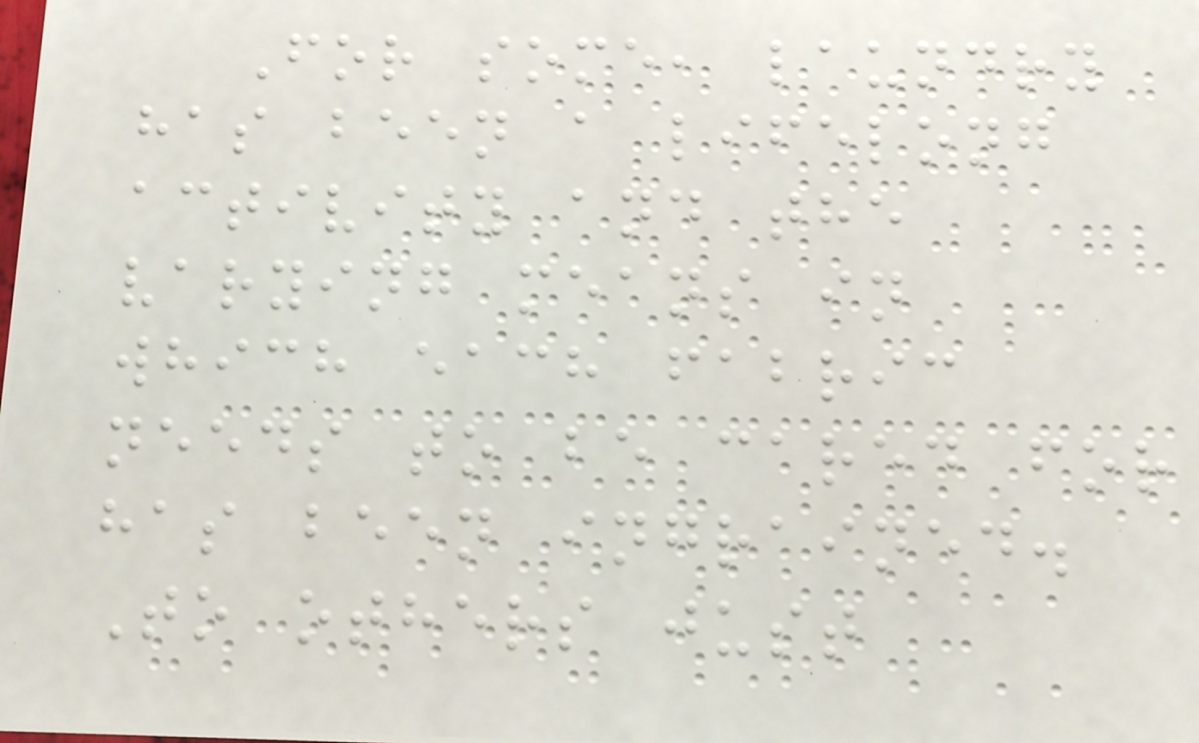For some, laundry
has been a lifelong
activity and the
varying means in
which each fabric
needs to be cared for
has been ingrained.
To others just
